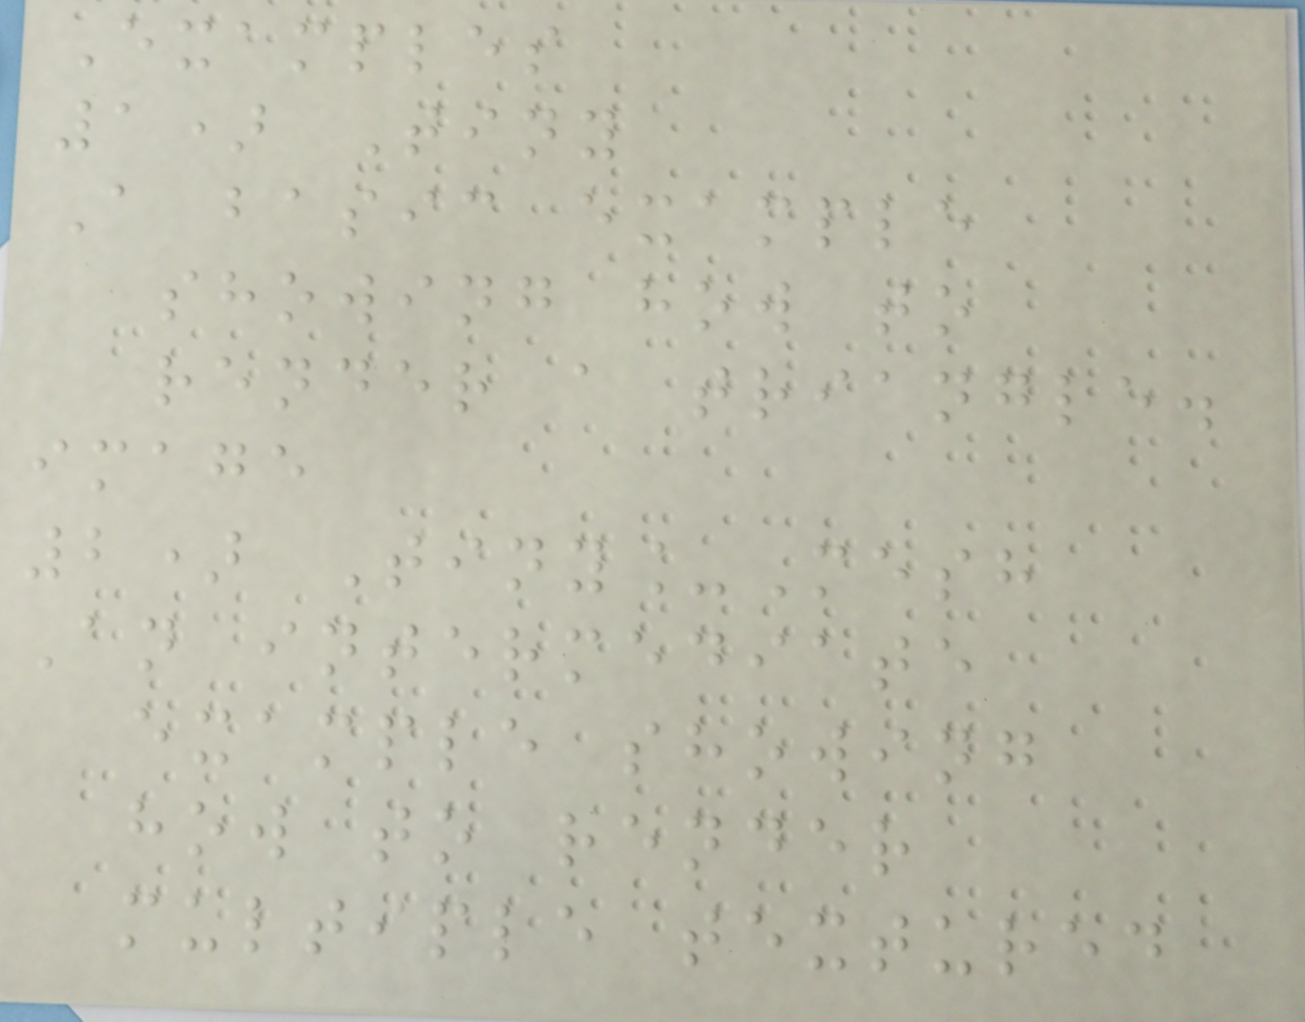Examples
1) Tiny
A basic example
showing how to
render a triangle.
image
2) Tiny_Mesh
An intermediate
example showing
how to render
multiple textured
